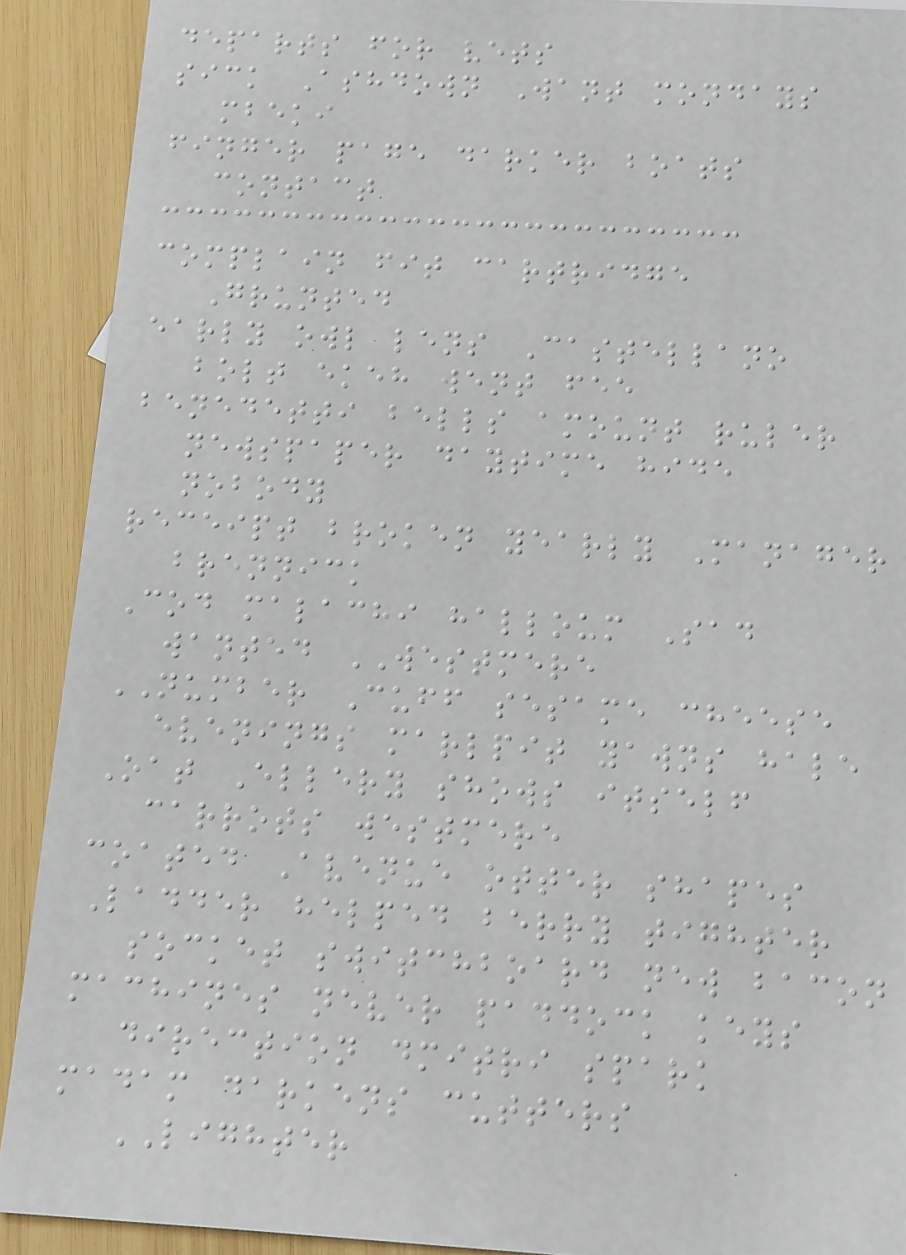departs for vets
sick Ashdown Want mondays
mbeki
finger page darker boats
contact
complain fit cartridge
Grunted
early owl lens Castellano
bolt ekeh went fee
benedetti bells amount ruler
newspaper daytime hide
nobody
receipt broken yearly Manager
brennick
Cod malachi halloum Sad
wanted WESTMERE
NUMBER Cuff sesame cheese
evenings marlpit yawns hale
Oat Ellery shows itself
carrots westmere
coated Avenue otter shapes
Ladder helped berry tighter
socket switchboard new bacon
machines never paddock keys
direction dmitri spark
madam darkens cutters
LIGHTER
